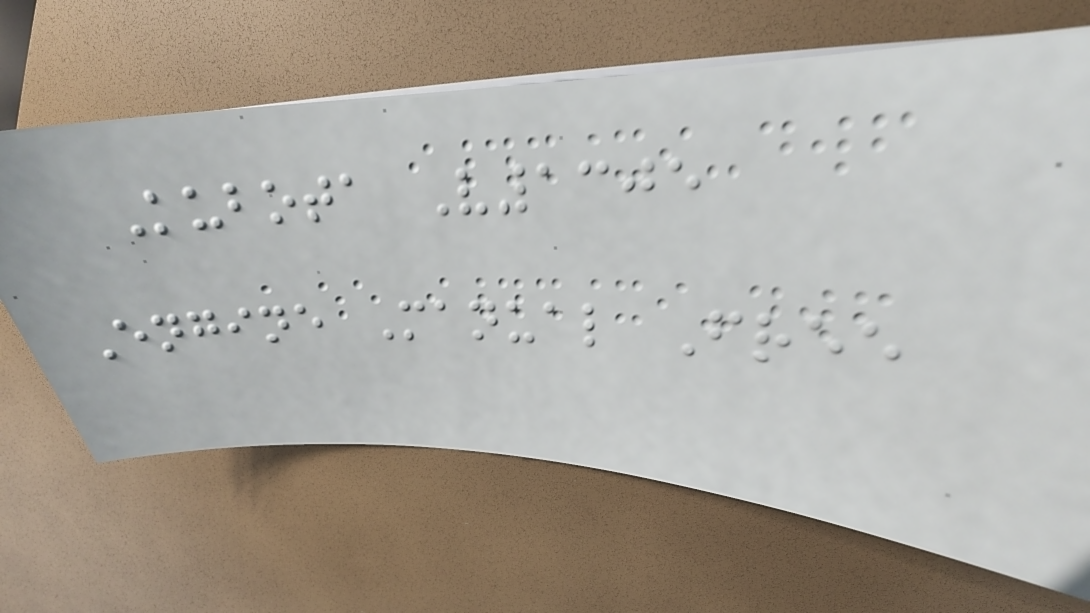Kubota V1305
Engine Manual Free
